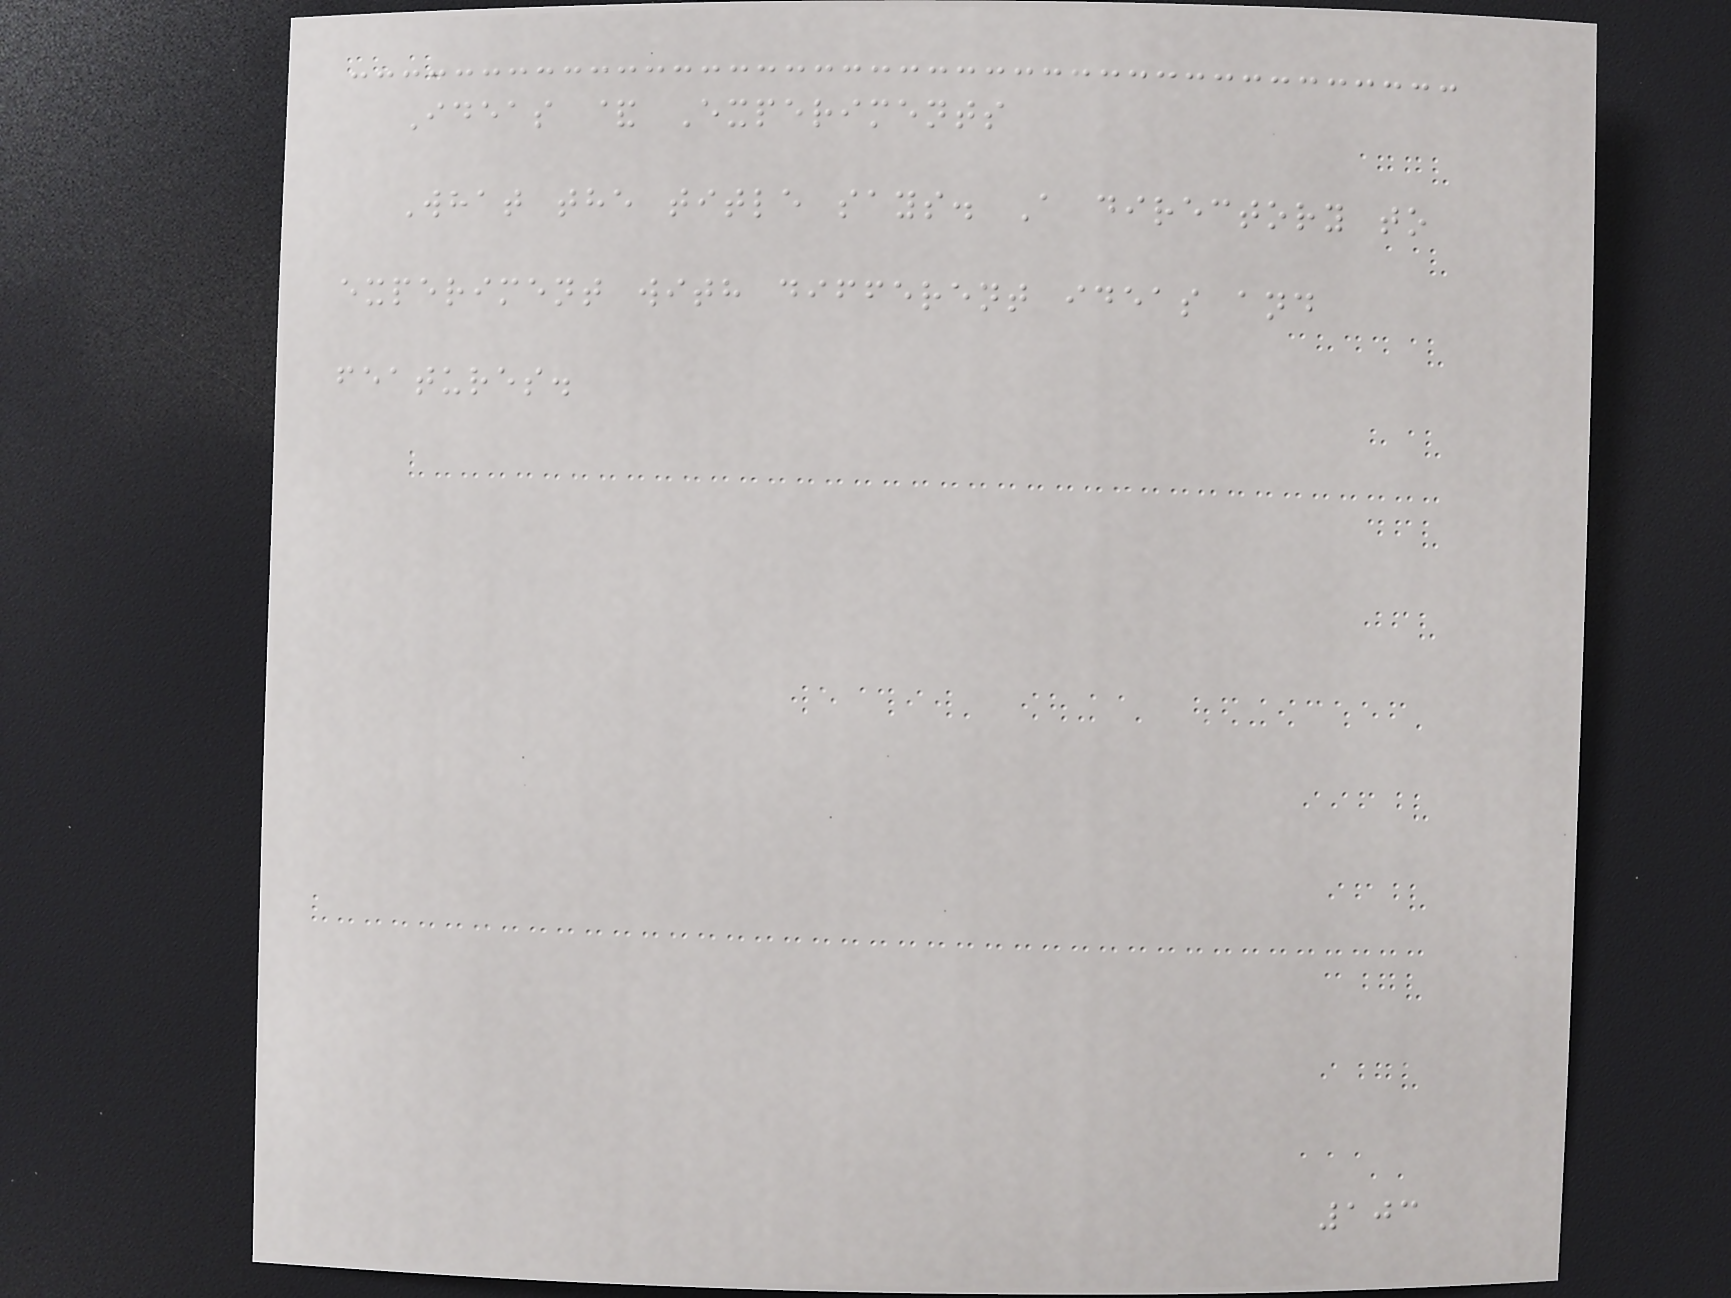Ideas & Experiments
What the title says. A directory to
experiment with different ideas and
features.
103
